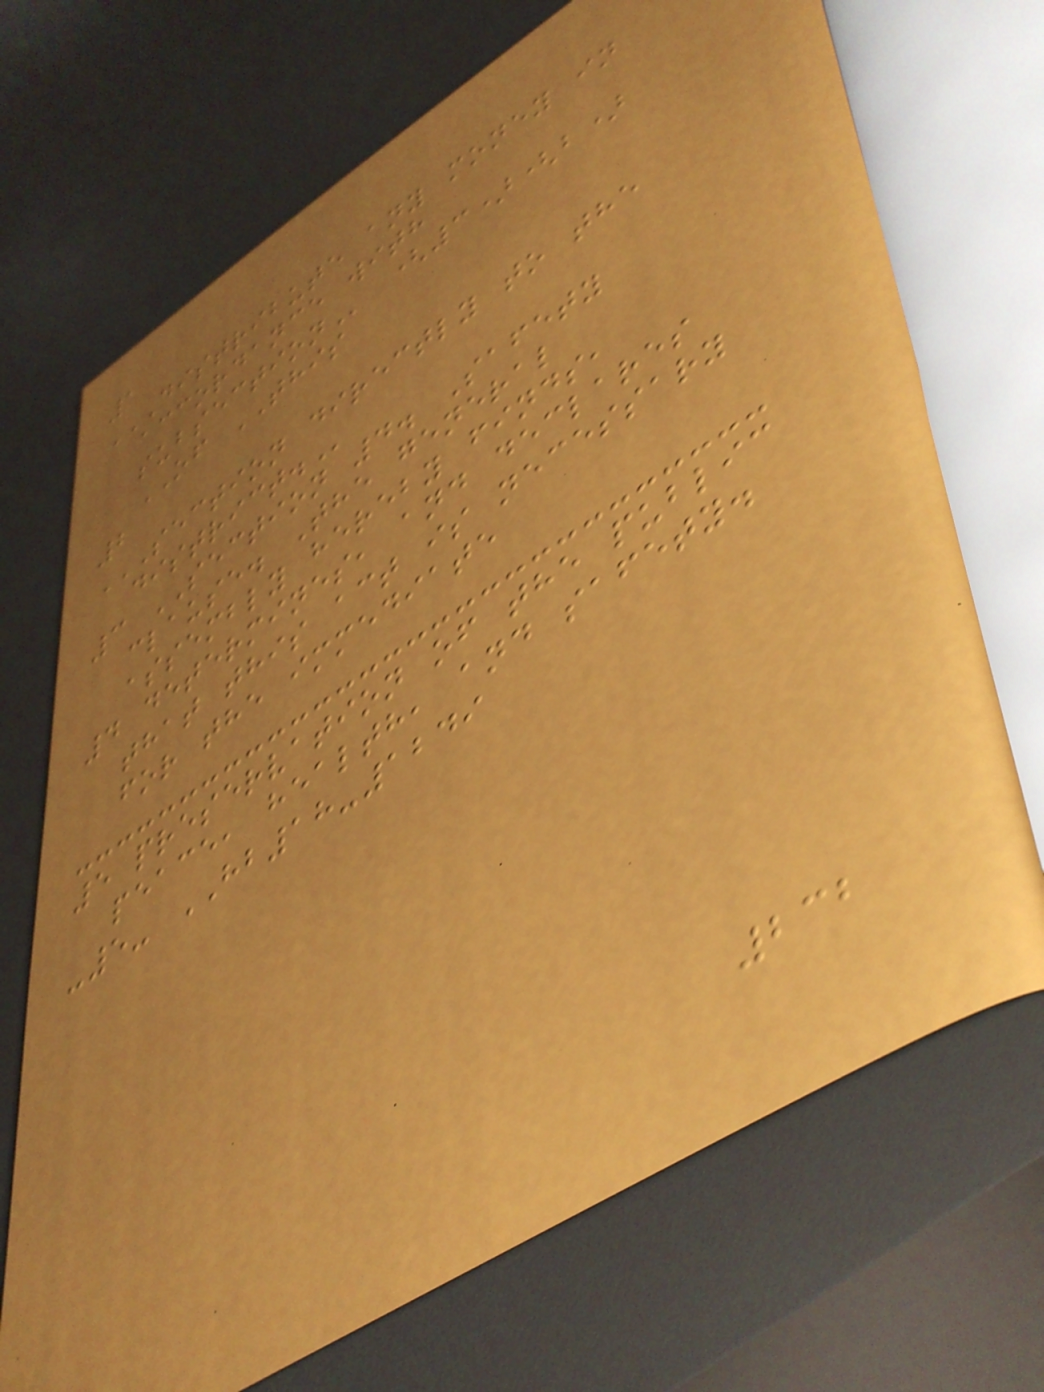1
DISTRIBUTE ANY MONEY IN
ACCORDANCE WITH
SUBSECTION (3)(b)
OF THIS
2
SECTION DIRECTLY TO THE
DISTRICT.
3 SECTION 4. Safety
clause. The general
assembly hereby finds,
4 determines, and declares
that this act is necessary
for the immediate
5 preservation of the public
peace, health, and safety.
-5- HB18-1249
232
